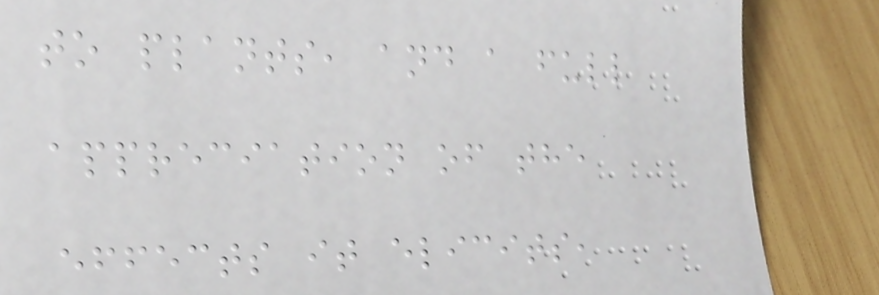to plants, and a full
appreciation of the
effects it elicits,
